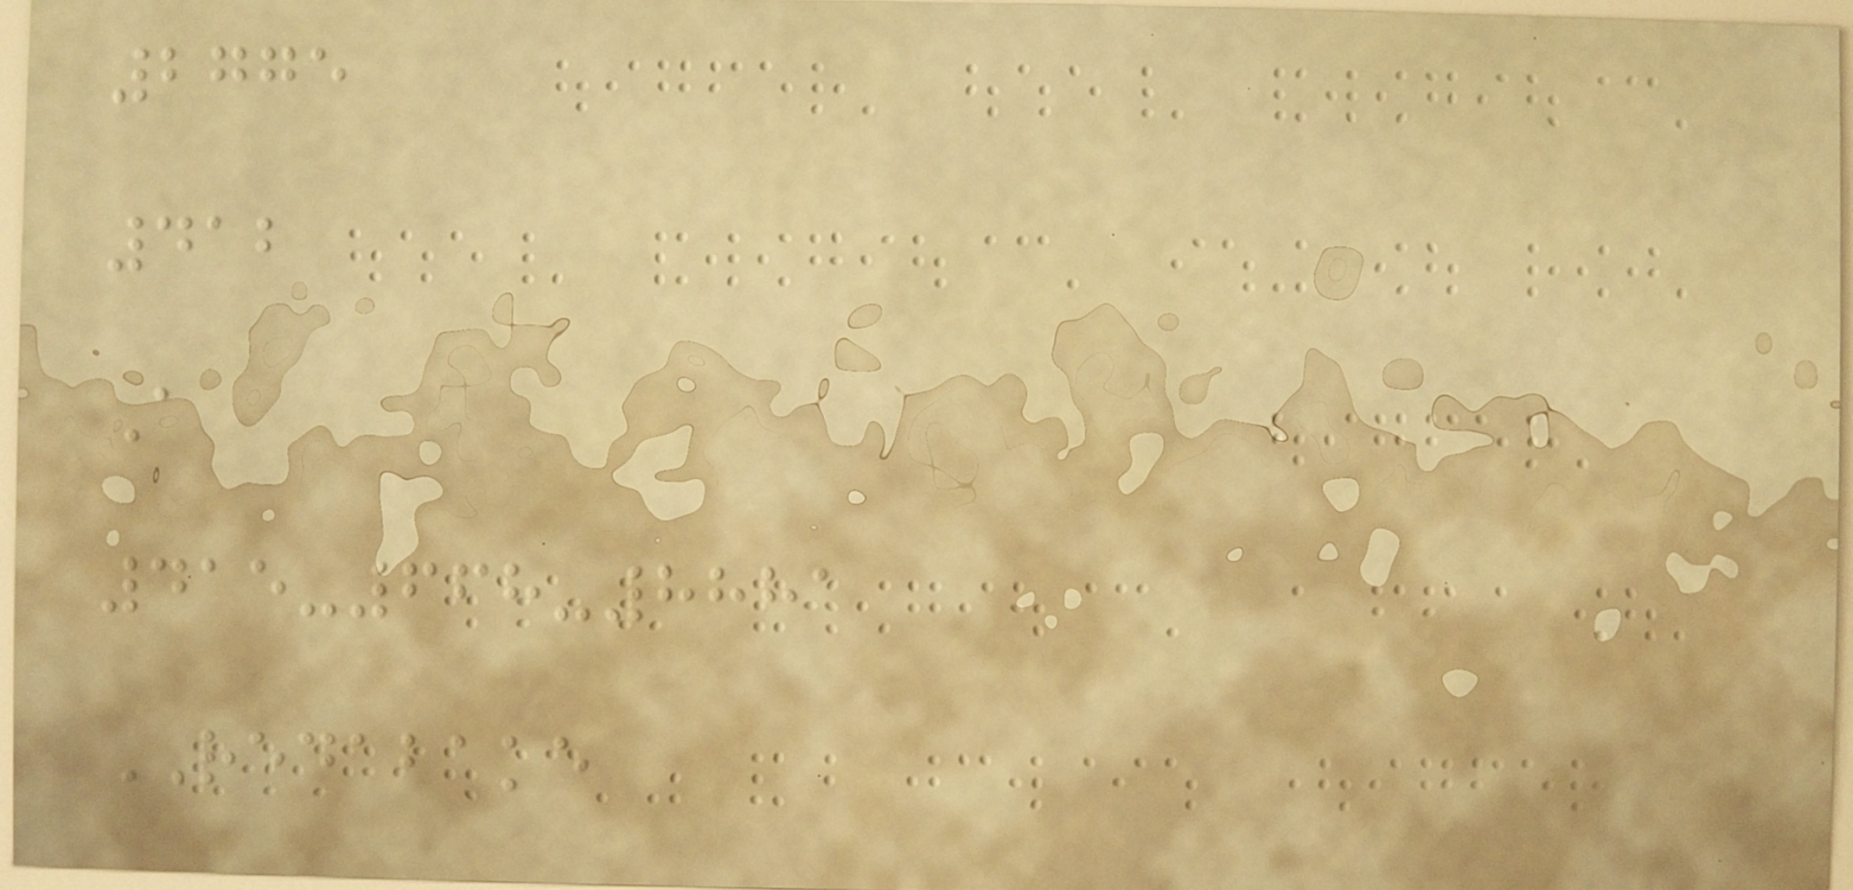2775
412
A
415-668-8881
REDABAKE
